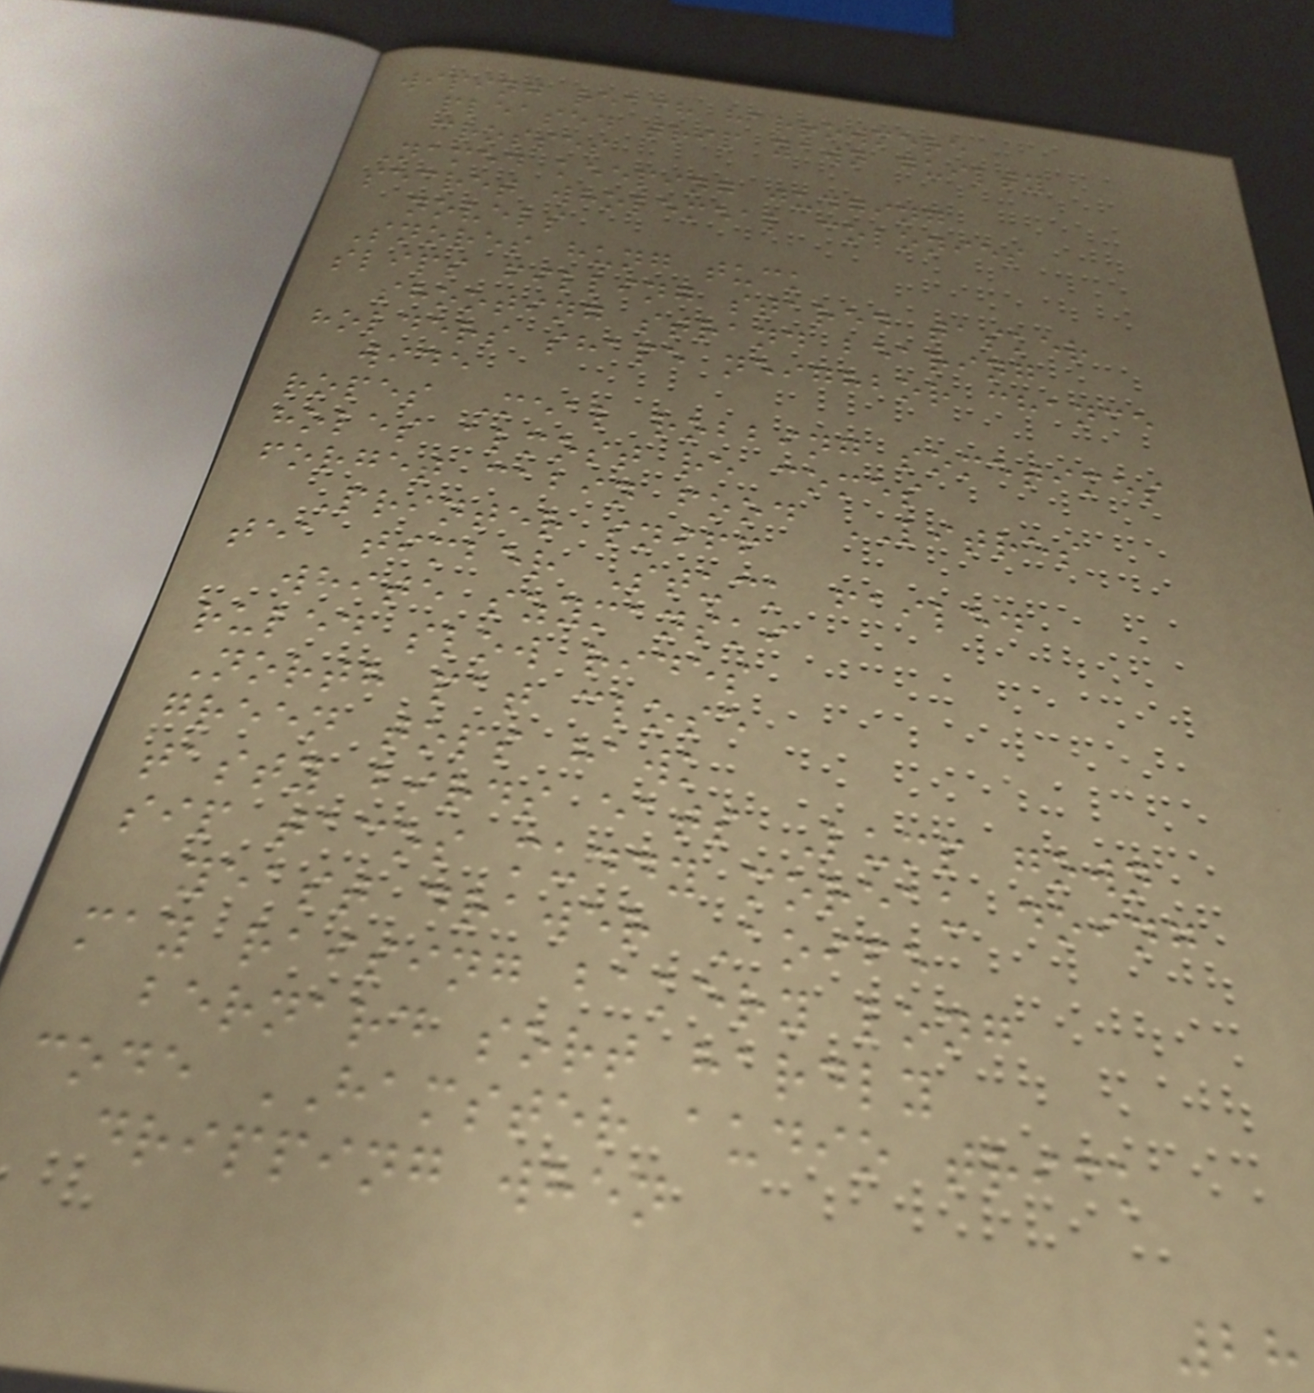wiping reach harrowmere
pleased trip yawn guilty
crosses
Named keeping judging
secret wholemeal colonies
novels
Snores hung tuck
slips filling stared tasker
shooting strand bearing
holders shape neighbor chance
wide
ropes Meal robbing sometimes
holes almost re comes
forget cabin food LITRES
Printer sniff
tea timber Stuck failed
white szymanski
ruled slow rides
North pat close
green tops hawk
tasty birds eats Lump gown
sip tacos muddy moreau doing
yeast drawer Aoife
may raising bakery long
bernard sort hardly
code HAMSTER audio trick
dripping when
28
